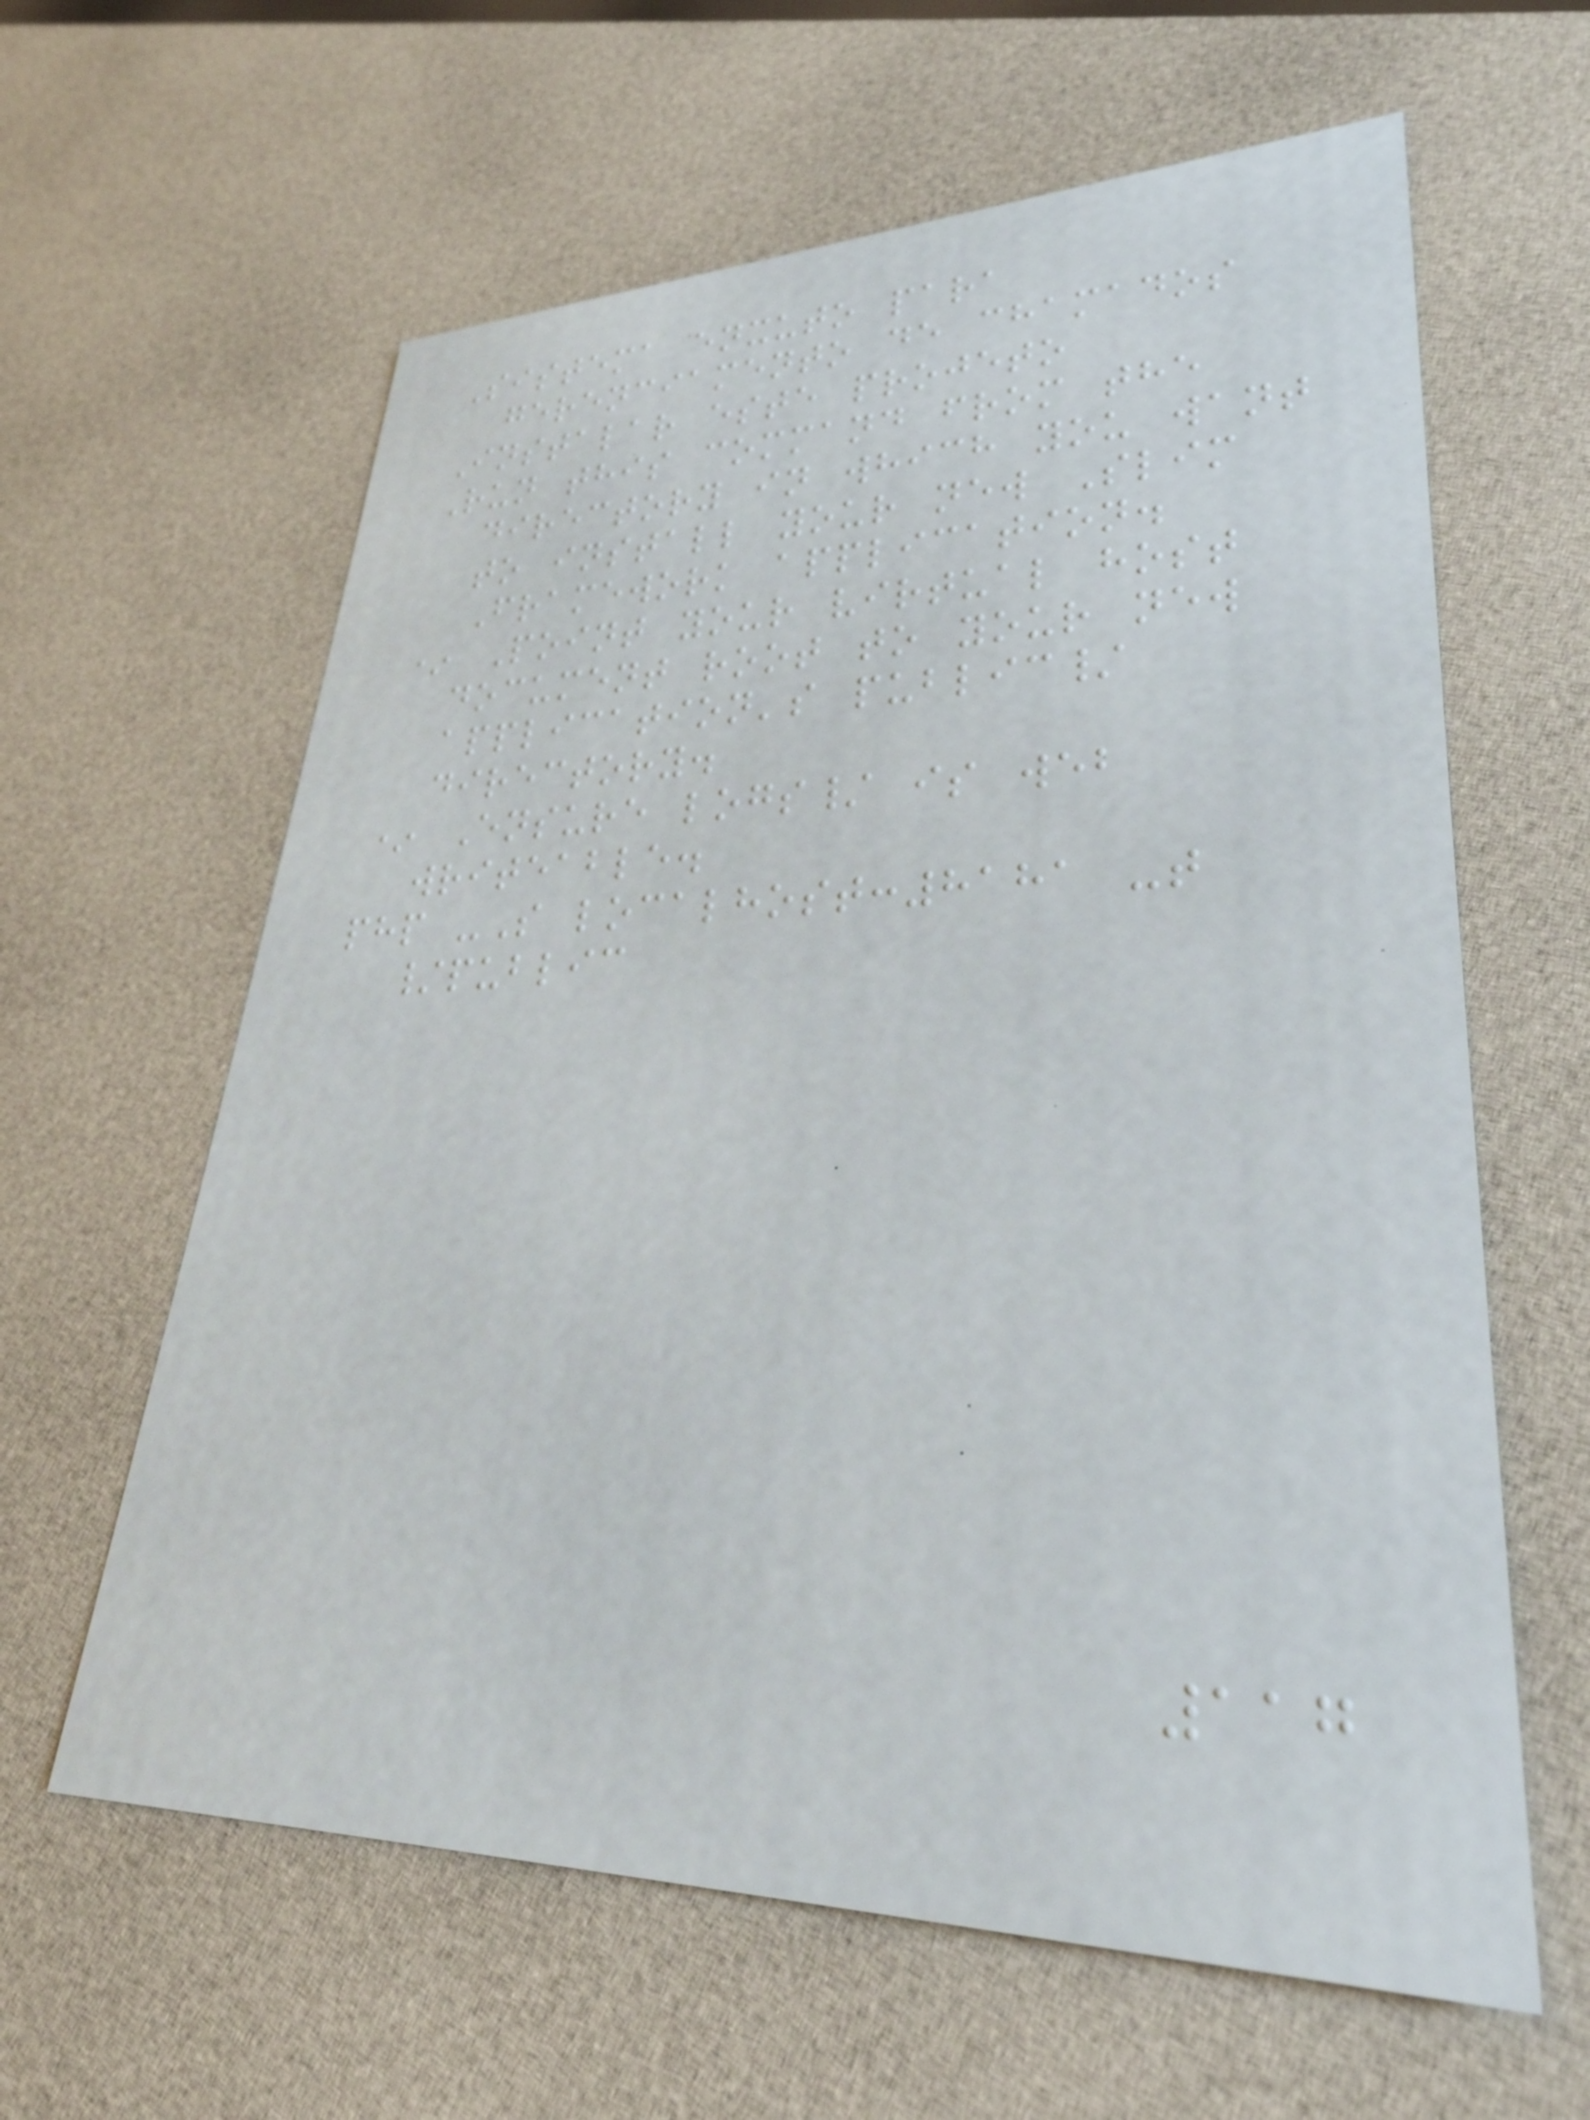Sistema enxuto para
gerenciamento de chamados
Instalar este projeto
Run this command from the
directory in which you want
to install your new Slim
Framework application.
* Point your virtual host
document root to your new
application's public/
directory.
* Ensure logs/ is web
writeable.
php -S localhost:8181 -t
/public
117
